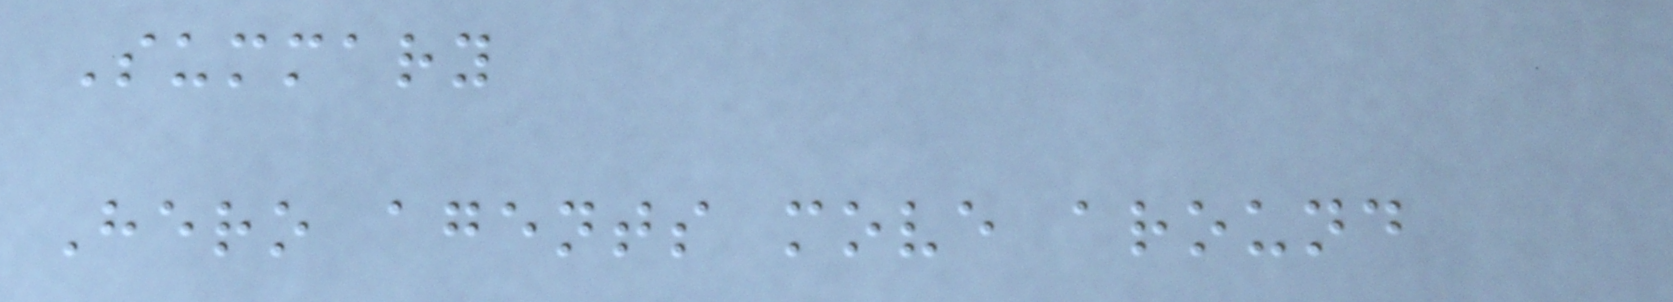Summary
Hero agents move around
